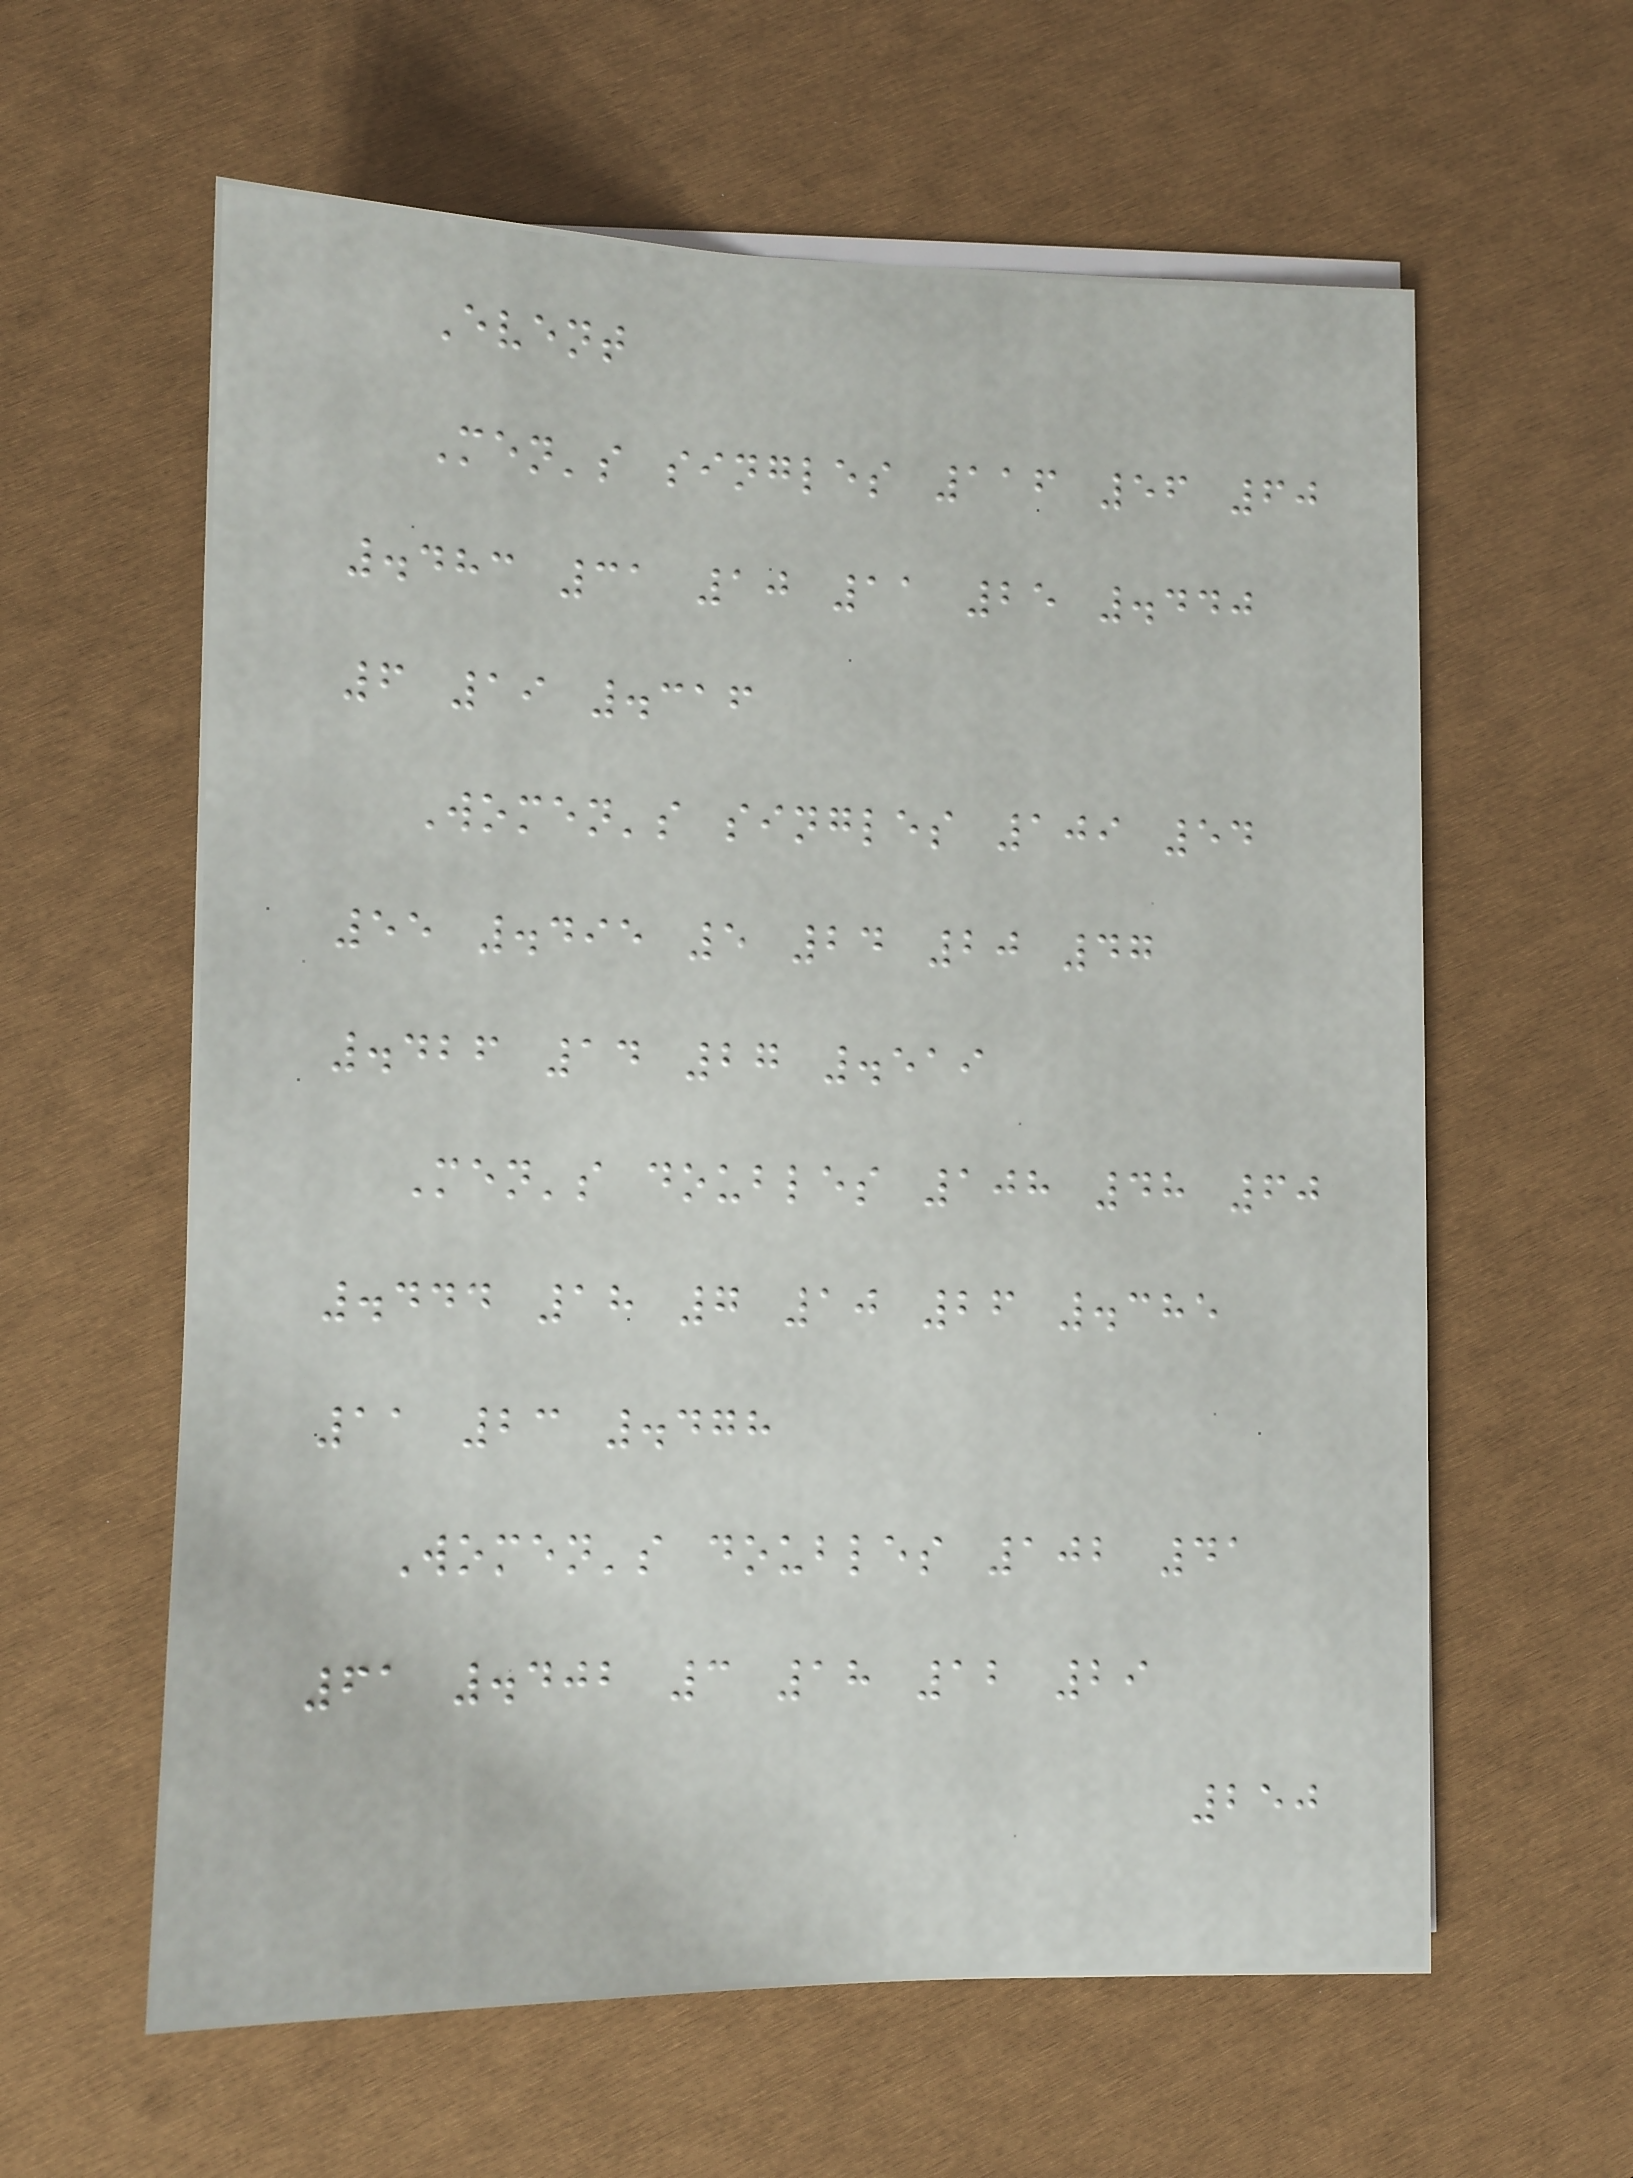Event
Men's singles 116 56 60
.483 31 10 11 25 .440
6 19 .316
Women's singles 109 54
55 .495 5 24 20 47
.426 14 27 .519
Men's doubles 108 48 60
.444 18 7 10 26 .385
11 23 .478
Women's doubles 102 41
61 .402 3 18 12 29
250
